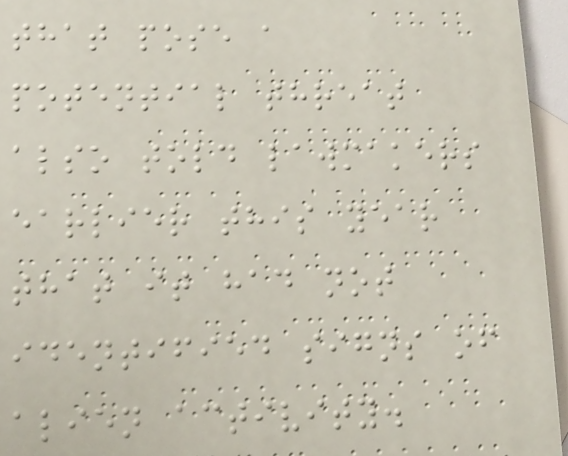that pose a
potential threat
also told lawmakers
earlier this year
that it had not
identified signs of
alien activity.
